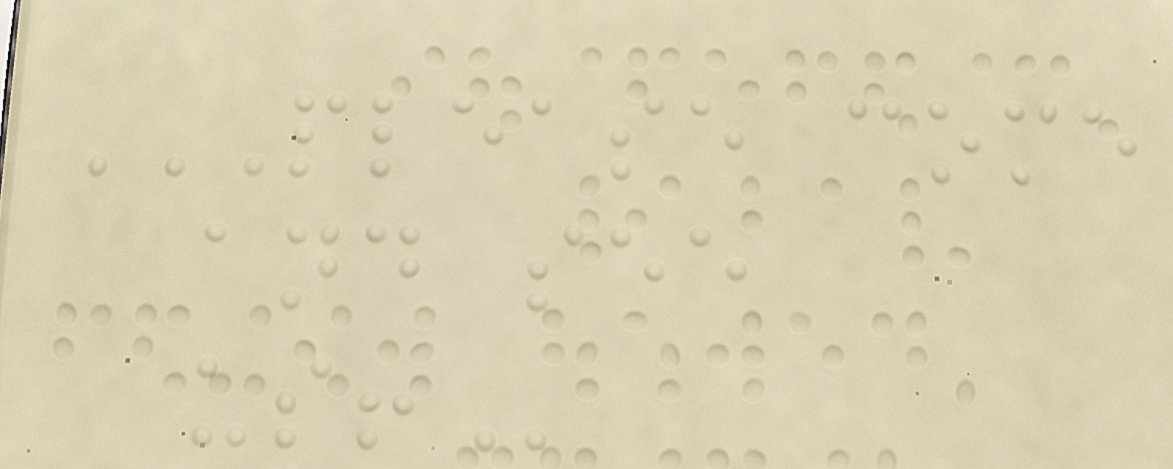PLEASE COME
AND SEE
US!
